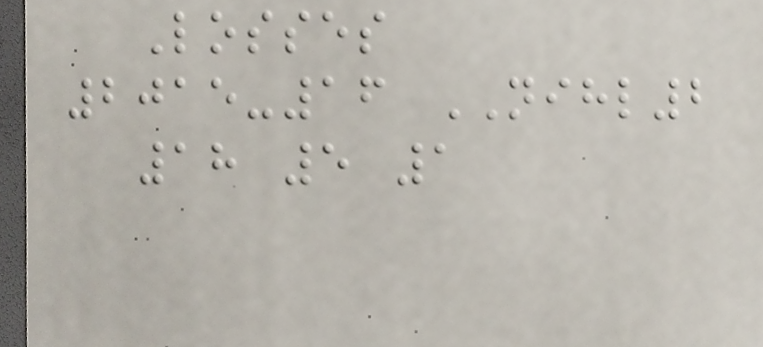Losses
2015-16 NIHL2
18 5 1
